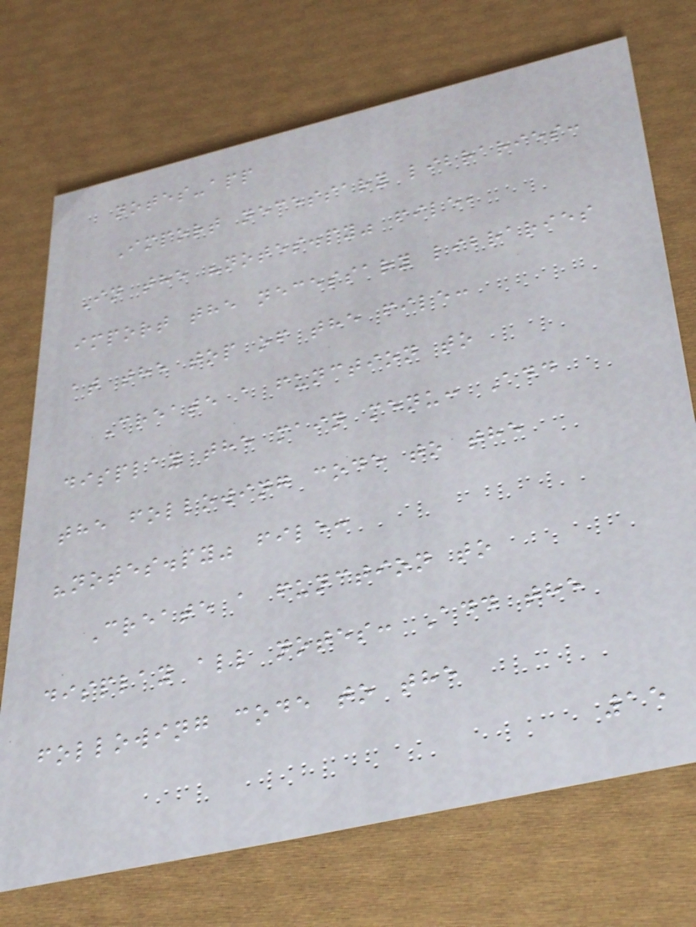notes-app
Import necessary libraries:
In the "notes.py" file,
import the necessary libraries
at the top of the file:
Create a function to
display the main menu: Add
the following code to the
"notes.py" file:
Create a function to
display all notes: Add the
following code to the
15
